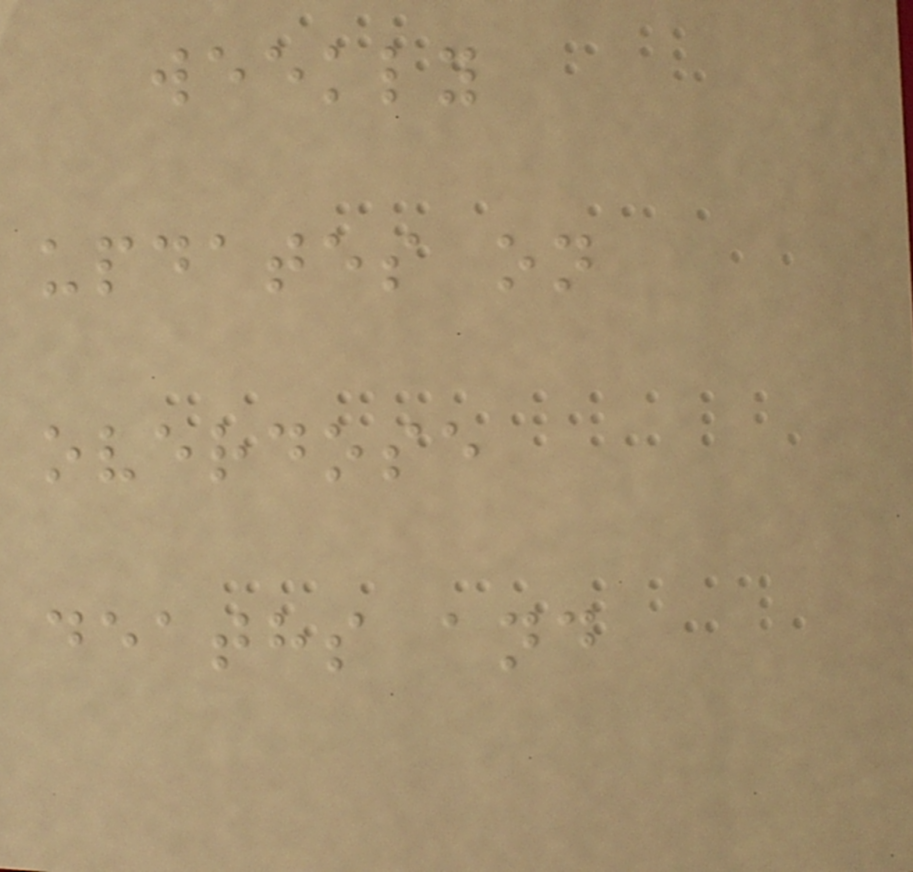weekly
updates on
overdose
deaths and
